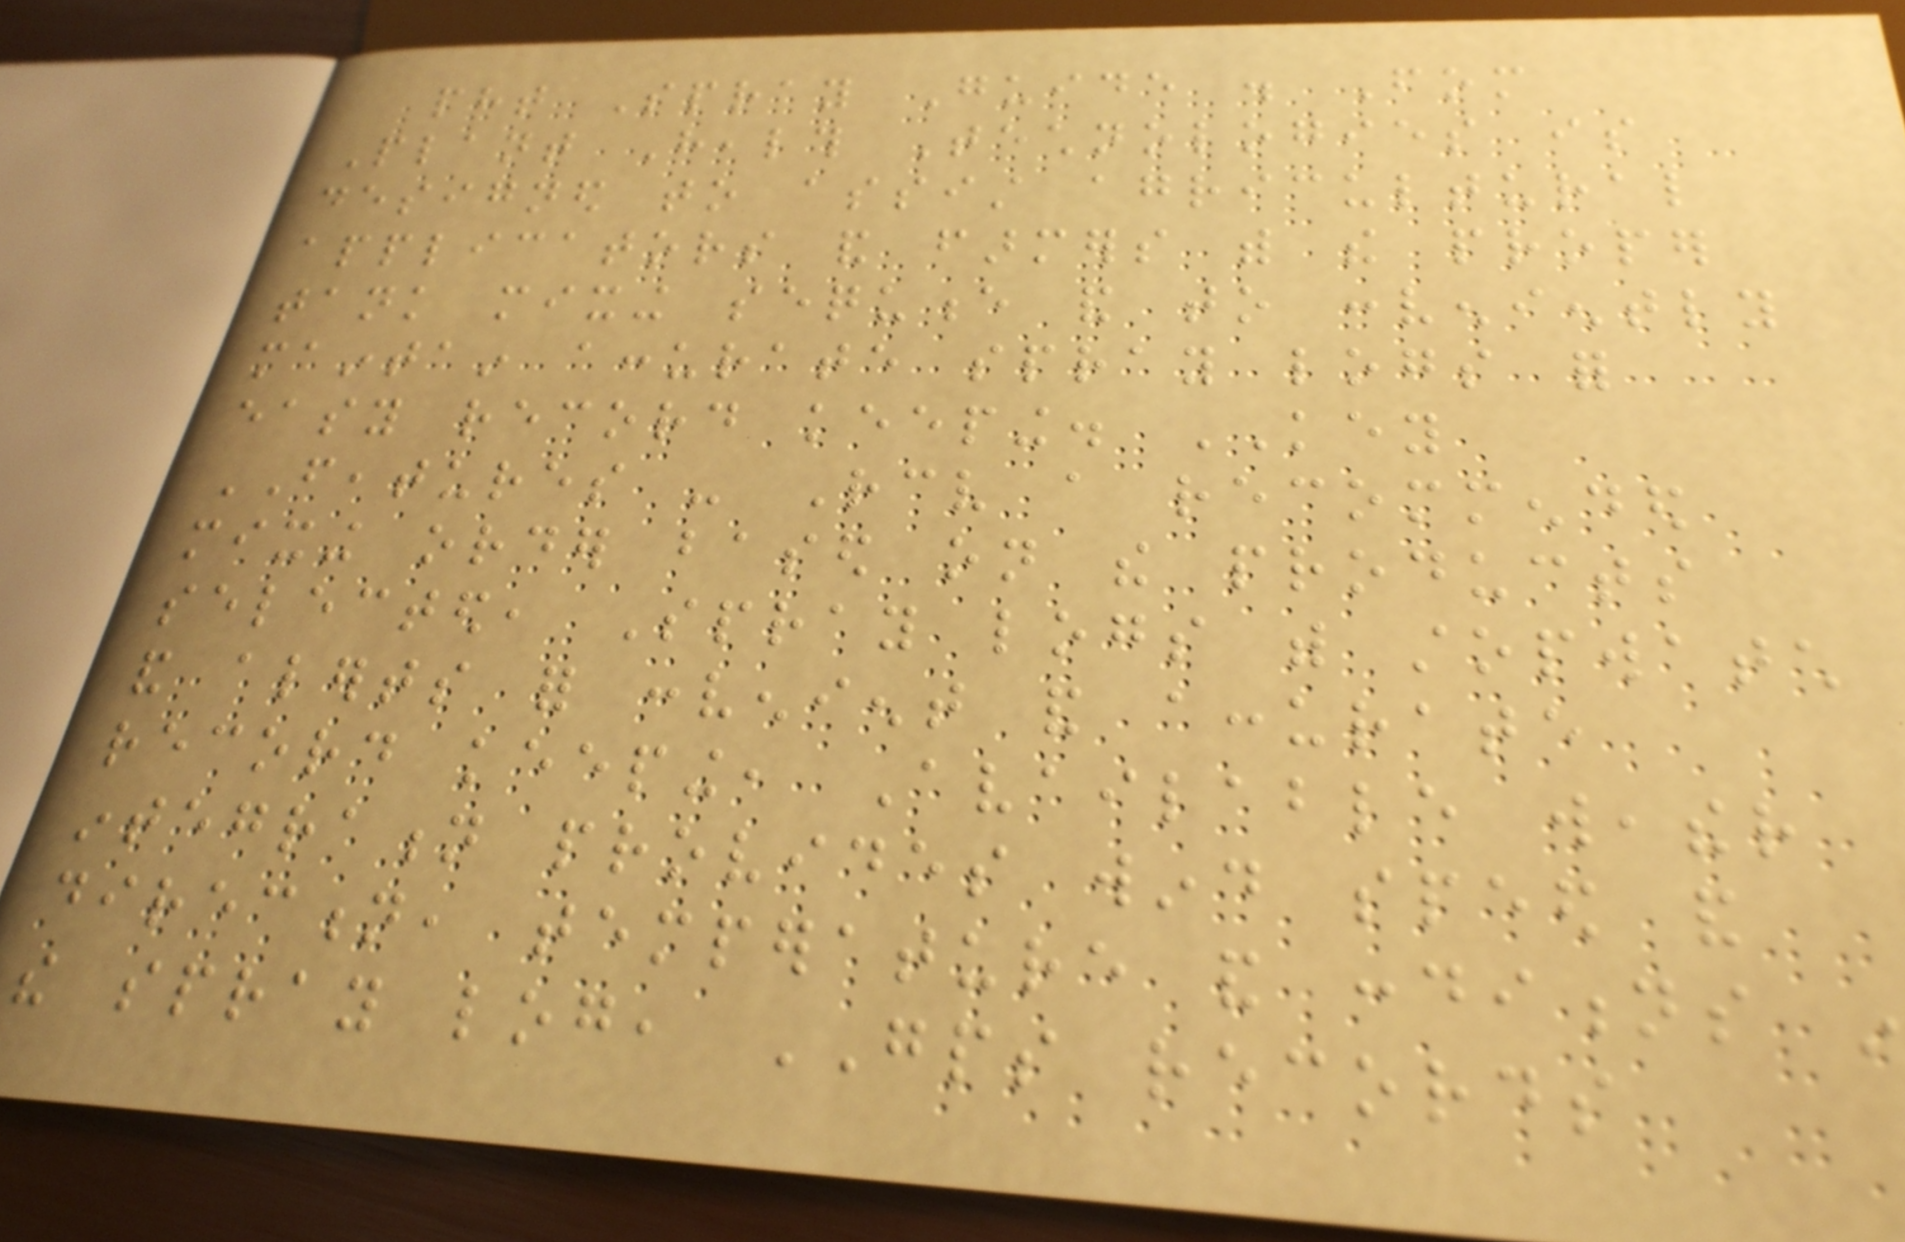pht Spray Guide . Fom
Plant Health Technologies is
designed to assist agricultural
applicators and farmers with the proper
tank mixing sequence and to conveniently
maintain accurate spray logs for
easy record keeping. KEY
FEATURES - Receive a recommended
mixing order based on the products
selected, Spray logs with stopwatch
and alerts for convenient and accurate
record keeping, Available weather
integration provides wind speed and
direction, temperature and conditions in
the spray log, GPS records
